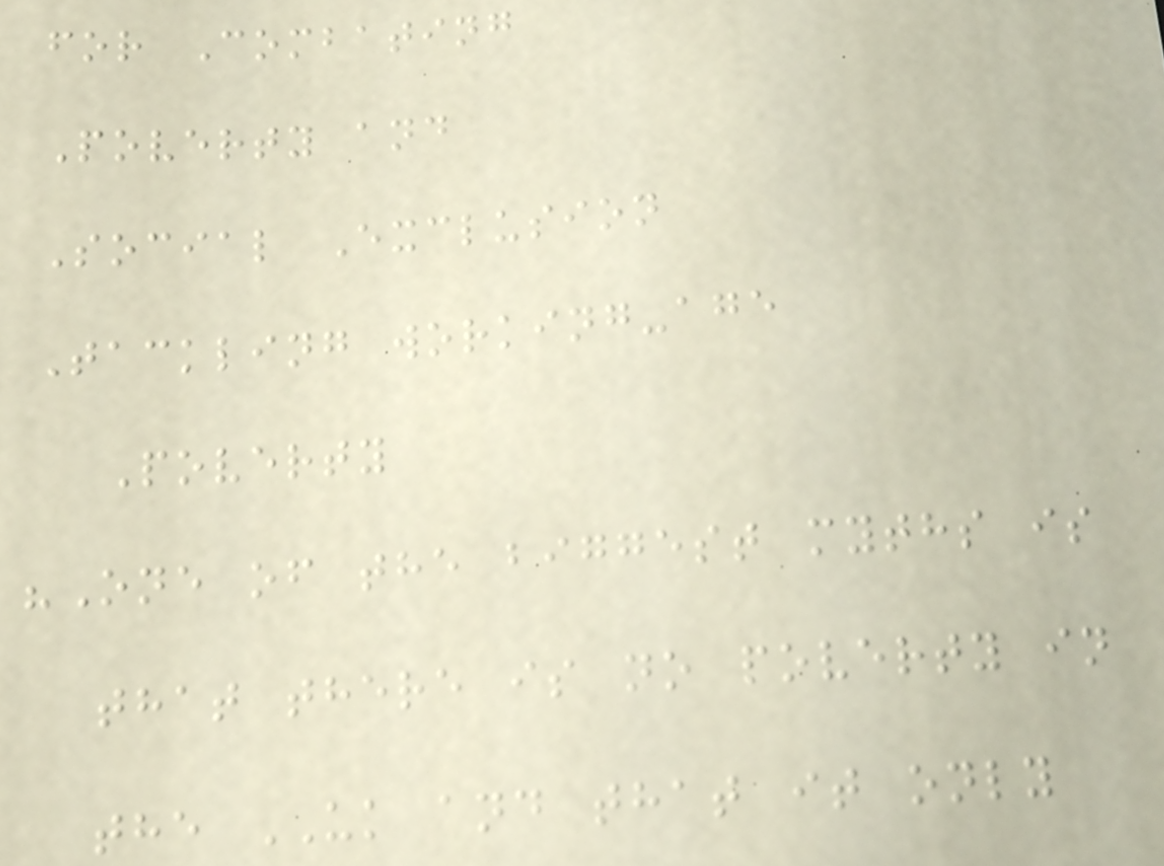for Combating
Poverty and
Social Exclusion
Tackling working-age
Poverty
"One of the biggest myths is
that there is no poverty in
the UK and that it only
